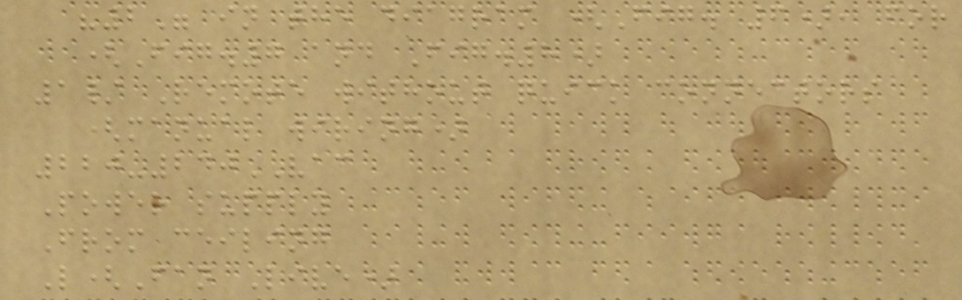"2" in the diagram (Fig. 6), for
(Fig.7 and Fig.8)
1/ Remote without quick connectors
(manual wiring)
220-240VAC
Power supply
From ceiling
L(Fan Live)
